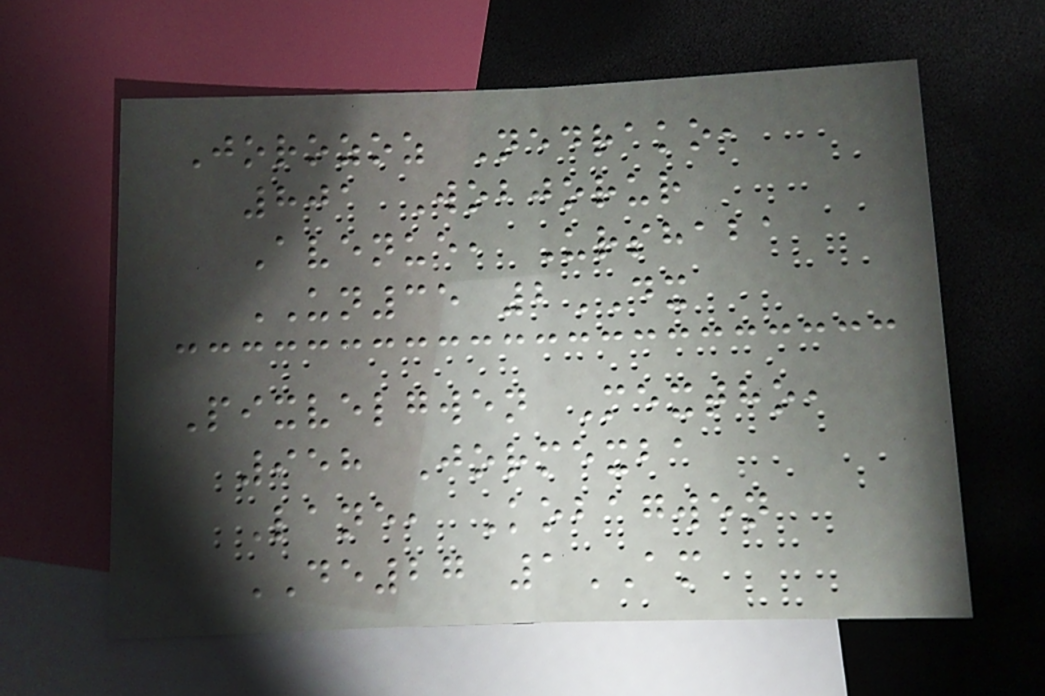Jorozoz Nedrako,
801 Wobjorur
Avenue, Urshaba
UN35 2DX
Pixvelgwen Mextho,
958 Jormexba
Lane, Kobagwen
DE27 1AM
